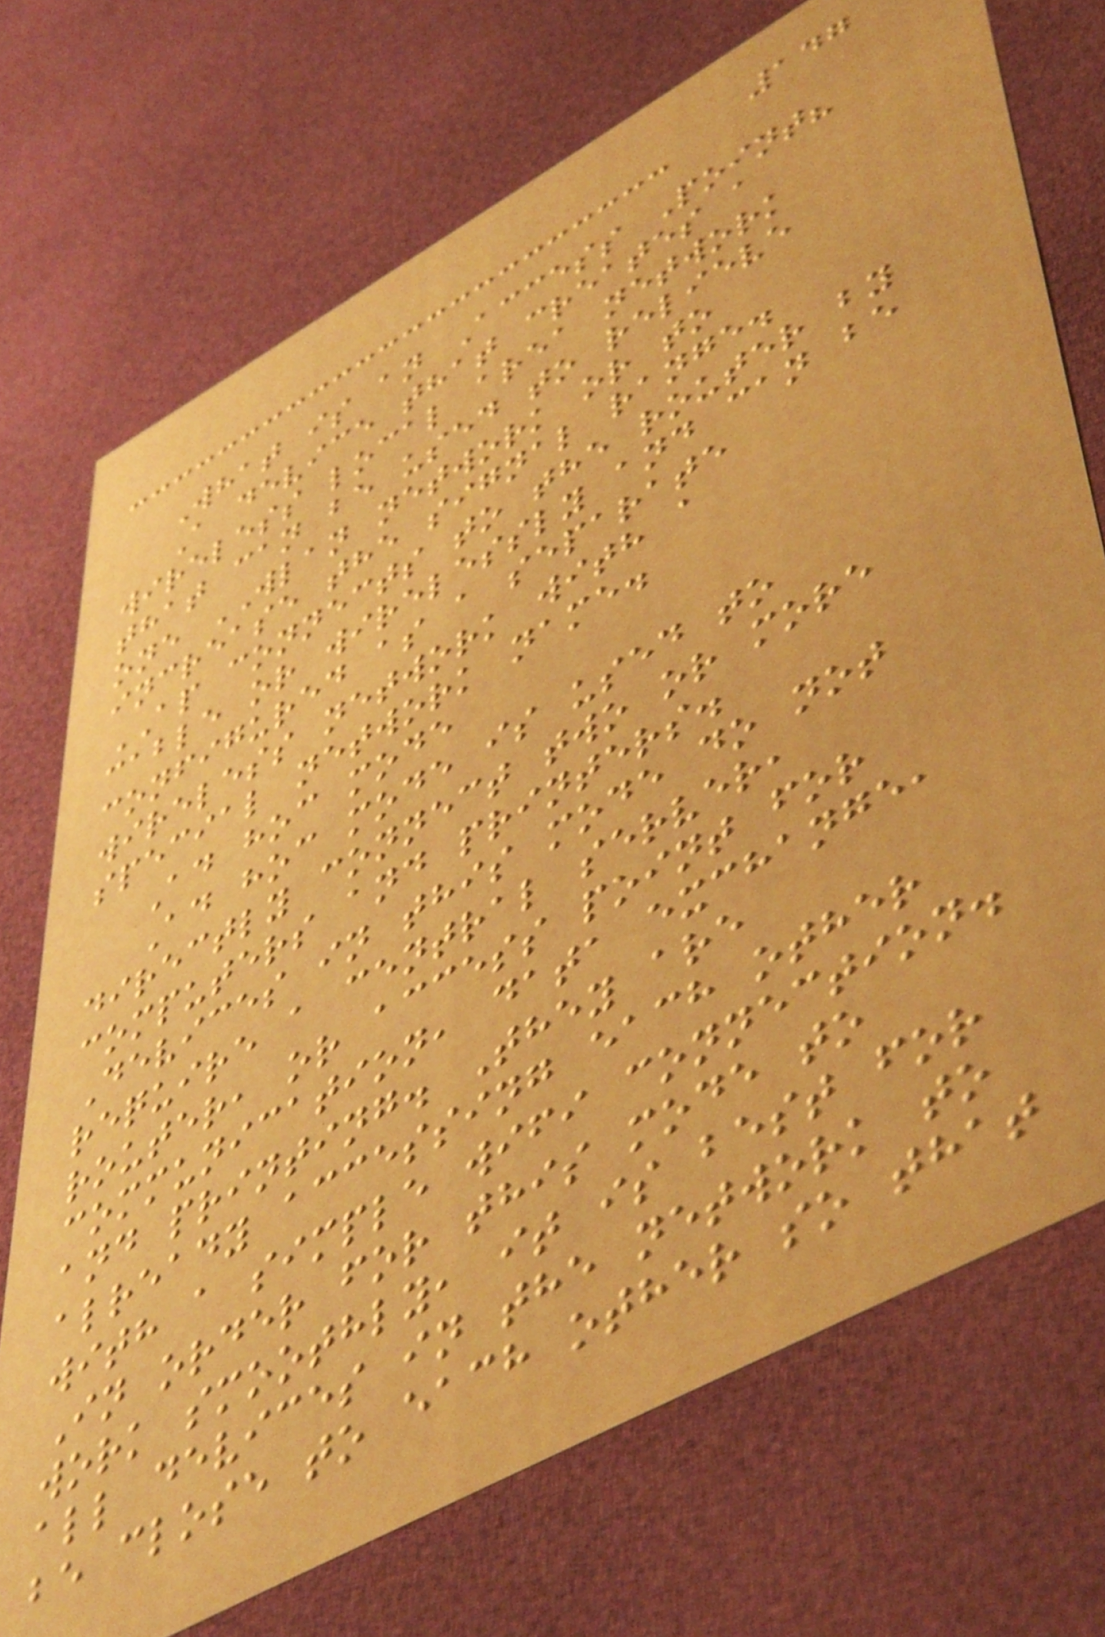147
What is an Access Point?
A device that creates a
wireless local area network
that can be used to relieve
one WLAN network or to
increase the signal range.
AP connects to the router by
cable or wirelessly and can be
configured as a separate
wireless network with a
special network name.
Ad hoc mode
Ad hoc mode is used to
directly connect two or more
computers and printers.
Devices in this mode do not
require a central server,
router, or access point for
communication, data exchange,
and printing. They are
already accessing each other
with a simple wifi connection.
In order for this mode to
work smoothly, it is best for
all devices in the network to
be close to each other so that
